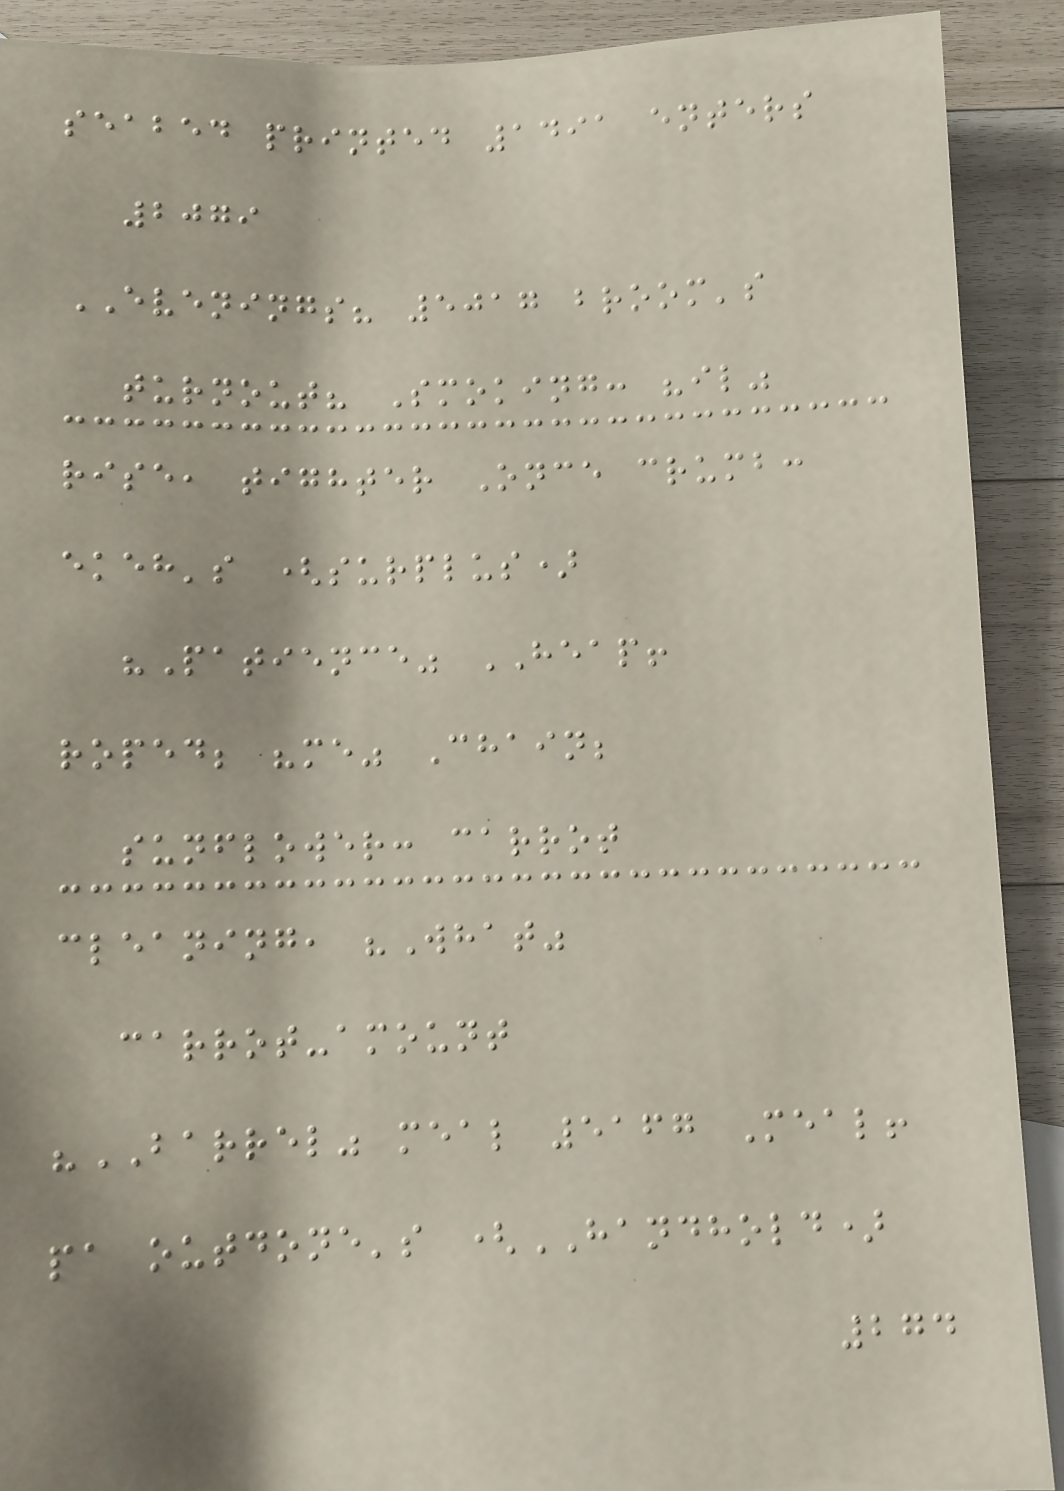seabed printed 1491 enters
2079
EVENINGS? 5017 broom's
turnout? Smoking: "il"
rise, tighter Once crumb:
ekeh's (surplus)
"Patience" HEAP!
roped; "me" Chain;
sunflower: carrot
cleaning, "What"
carrot-amount
"BARREL" meal 5167 Meal!
pa outdone's (HANDHOLD)
274
